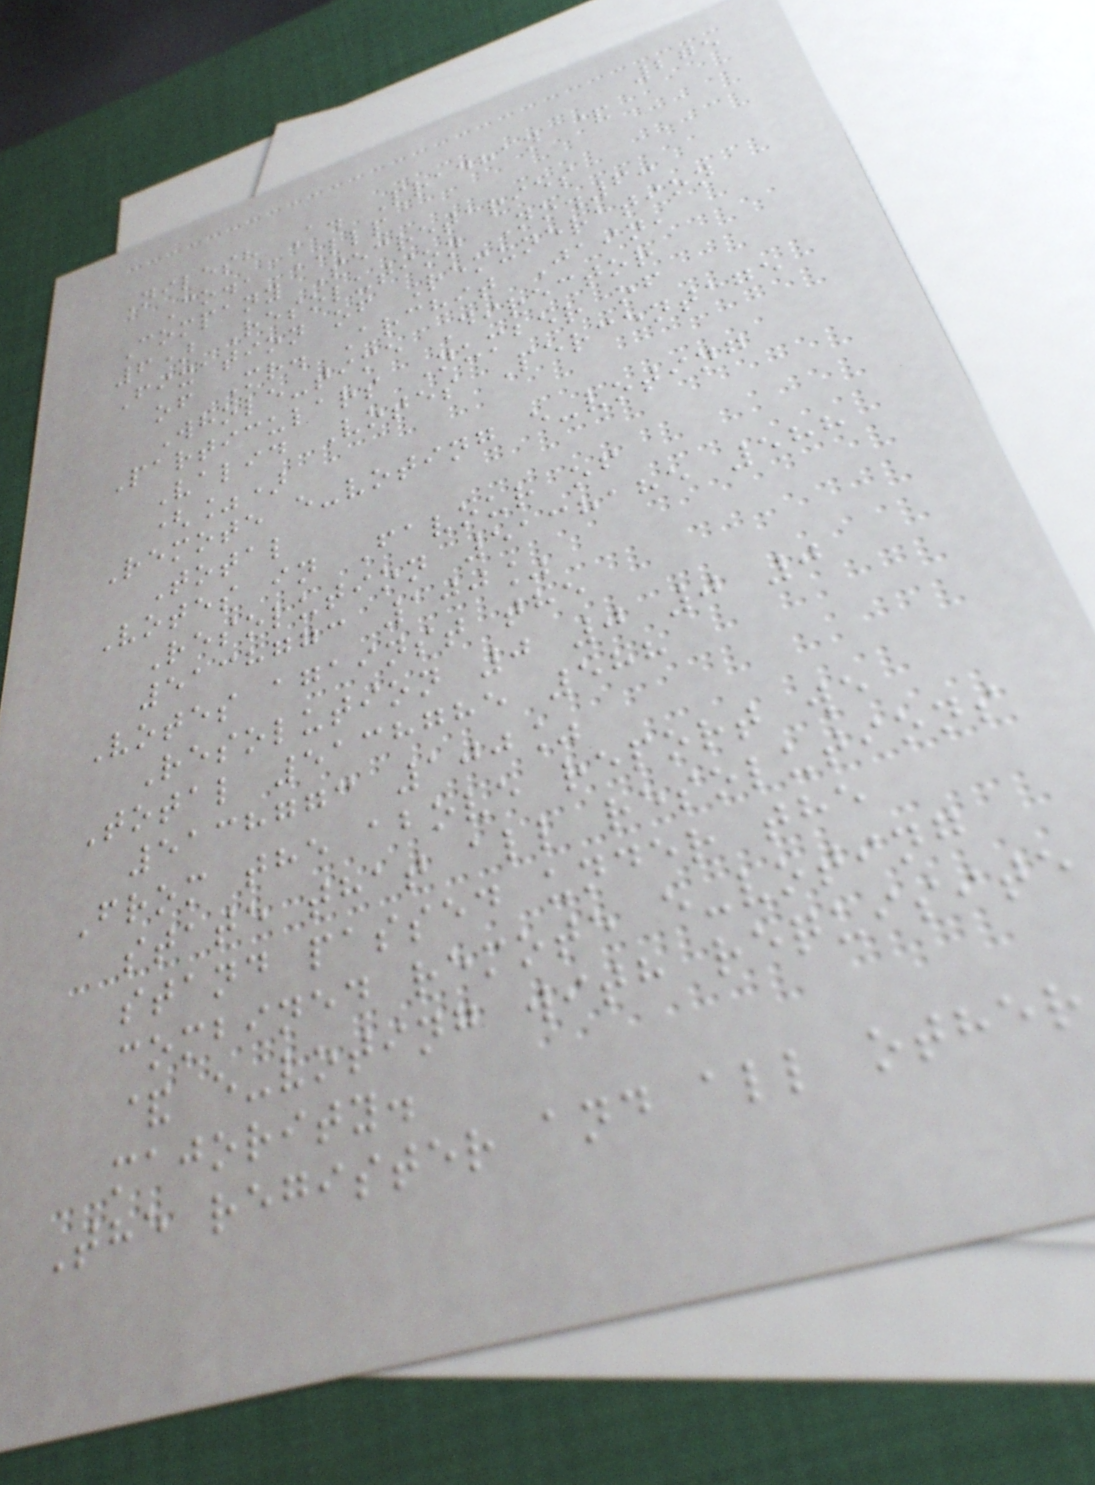275
Nilesh A. Pradhan &
Co., LLP
Company Secretaries
6) Resolution No.6:
Fixation of Remuneration
of Mr. Archit Jain,
Whole-time Director
Particulars Number of
Valid Votes Percentage
(%)
Remote e-voting e-voting
Total
Votes in Favour of
Resolution 5138185 588
5138773 100%
Votes against the
Resolution 0 0 0 0
Total 5138785 588
5138773 100%
From the above report we
state that all resolutions
stand passed under the
combined remote e-voting
& e-voting with requisite
majority.
The register and all other
